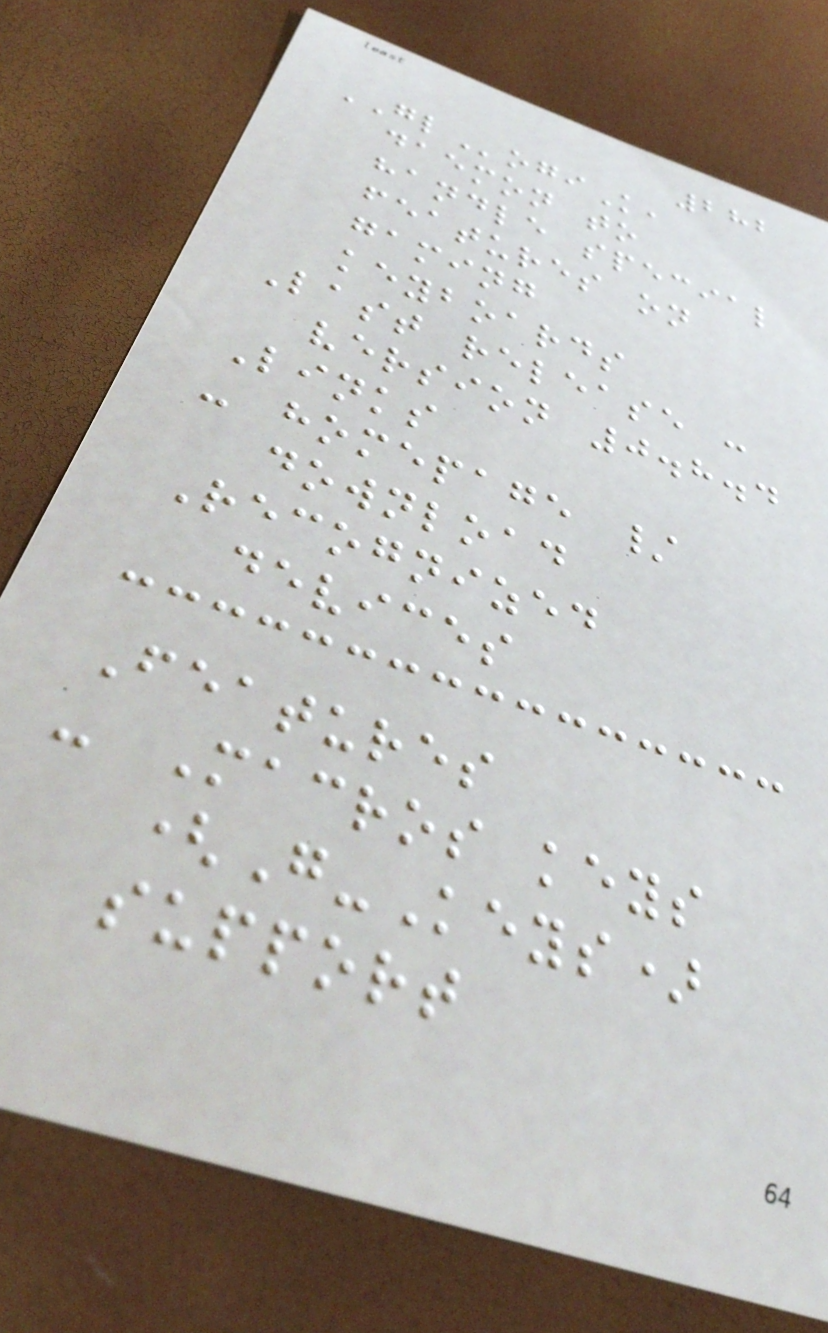282
GLogiK,
daemon to
handle special
features on
gaming
keyboards
Last release :
version 0.8.4
Links
- homepage /
download
Recognized
devices
Features
- Macros keys
(G-Keys)
support
